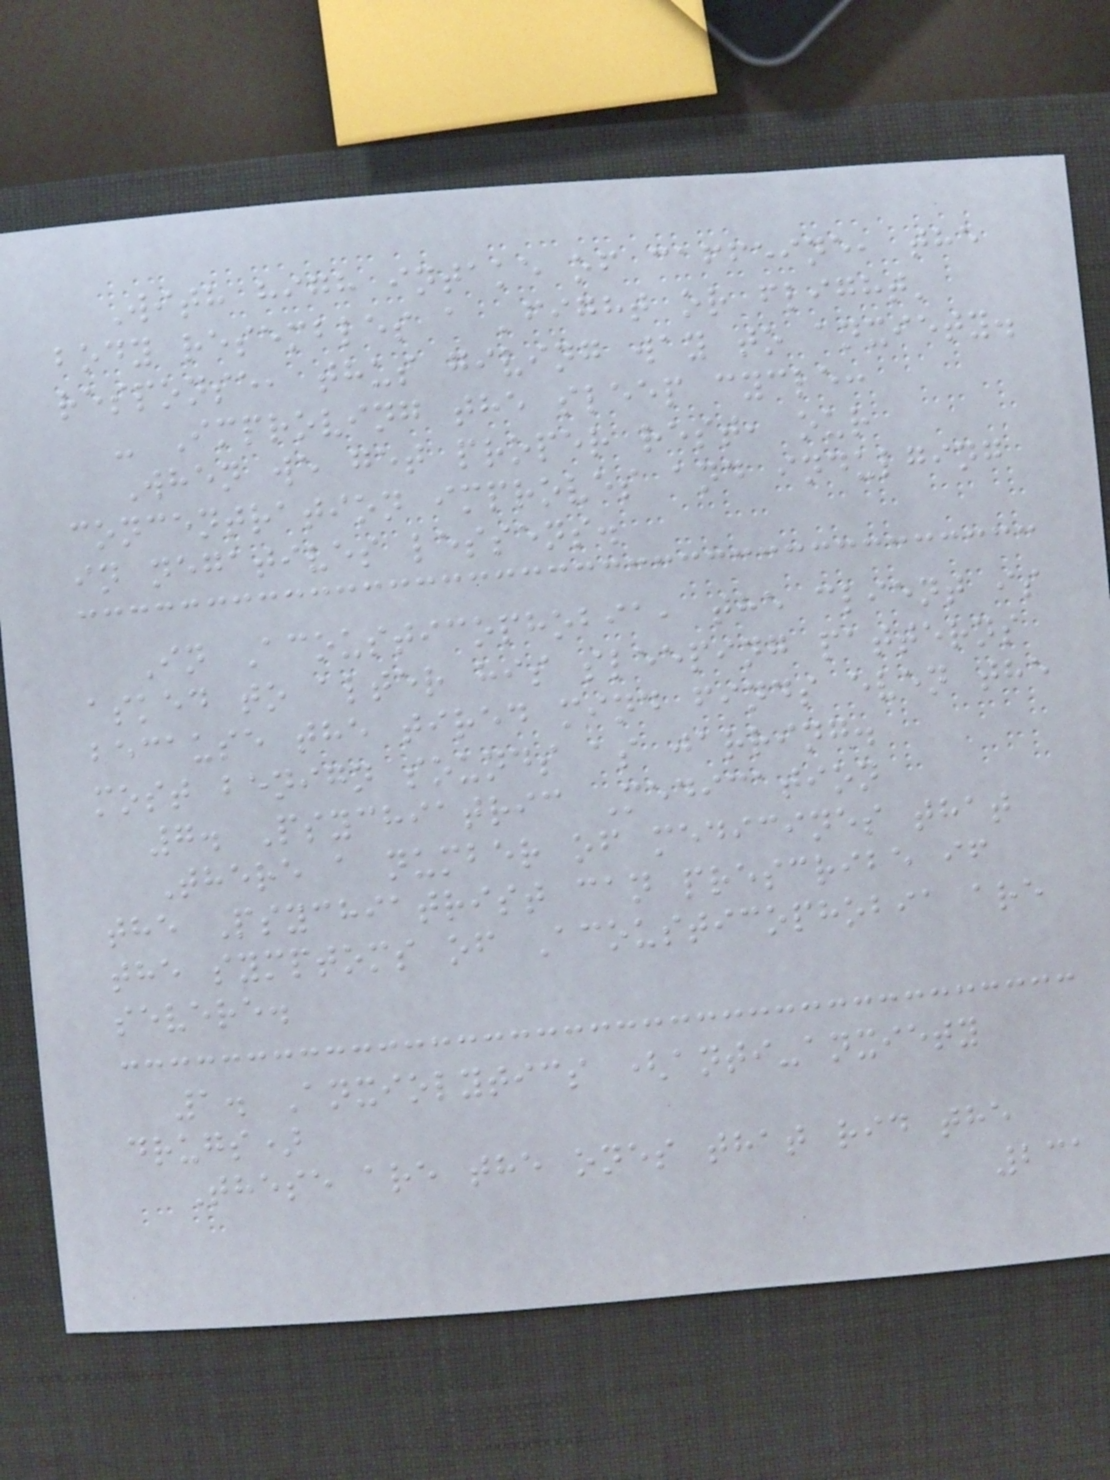With high intake of caffeine, the
body resembles a 'fight or flight'
response, thus giving way to anxiety.
- Improving the sleep cycle:
When we get proper rest, our
concentration improves and indulging
in negatives lessens.
In Acousticophobia, the client is
asked to alter his sleeping patterns
because the tired mind finds even the
most benign sounds as jarring.
7. Psychiatric Medication
There a number of medicines that
the Psychiatrist can prescribe if
the symptoms of Acousticophobia are
severe.
1. Anxiolytics (anti-anxiety
drugs)
These are the ones that rid the
231
